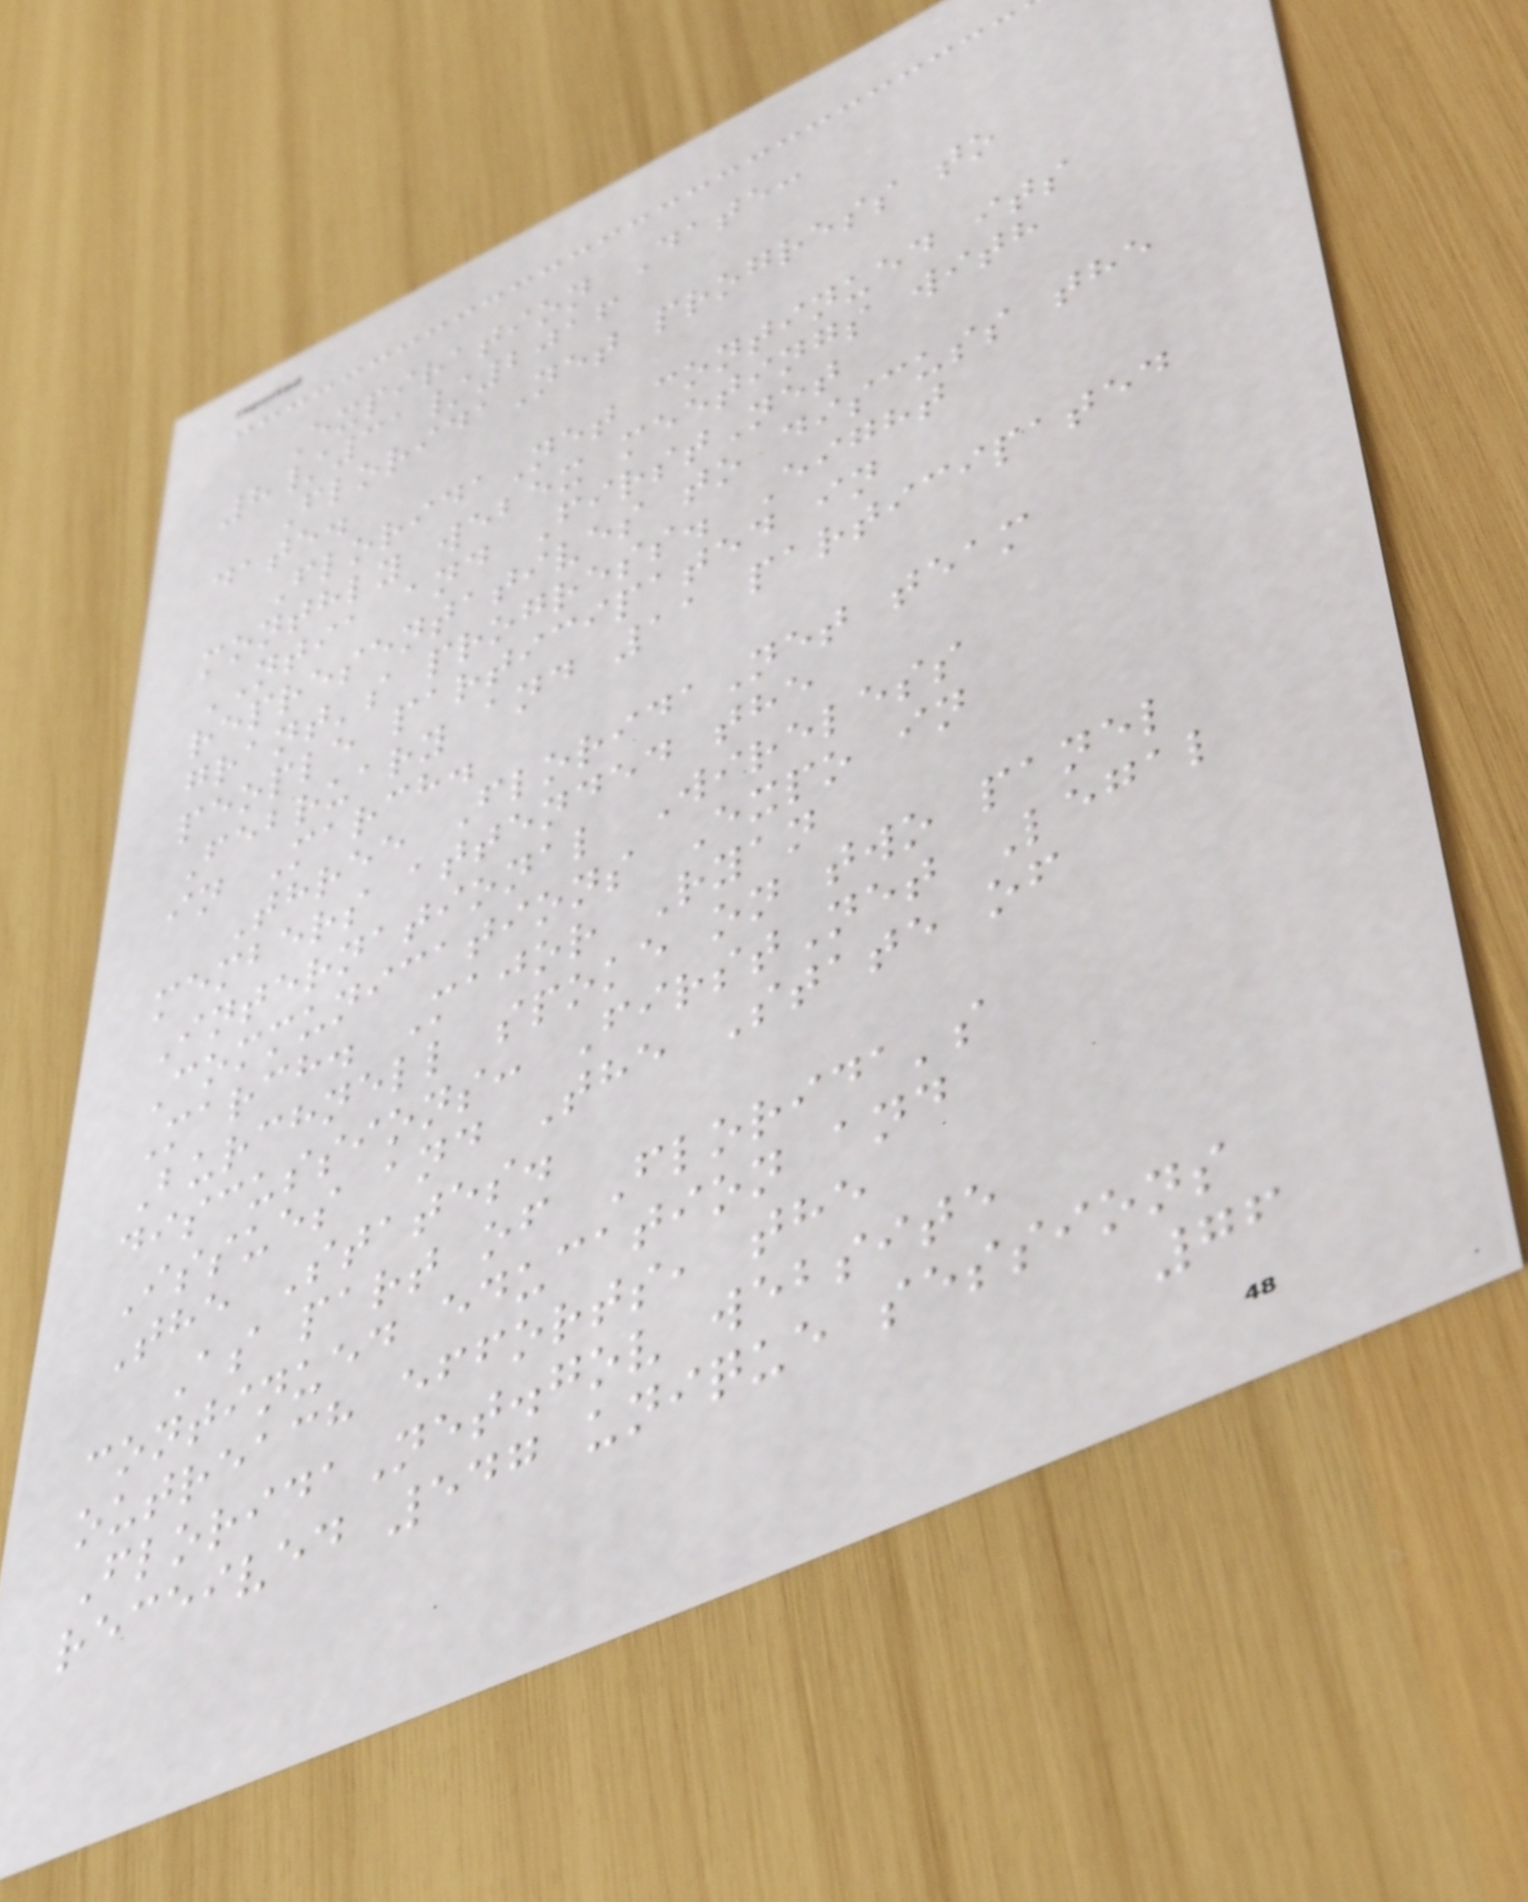Expiration Date:
8/31/2016
FloridaNet progress to
date.
FloridaNet continued its
monthly webex meetings with
NTIA and FirstNet
representatives to discuss the
grant's progress. Eight
people participated in
February and 11 participated
in March.
Three FloridaNet team
members attended the
International Wireless
Communications Expo in
March. Major Ryan
Burchnell spoke on two panel
discussions: FirstNet Legal
Issues and The State of
The States.
As part of Florida's
continued education and
outreach efforts, the
FloridaNet.gov website
received 547 unique sessions
76
